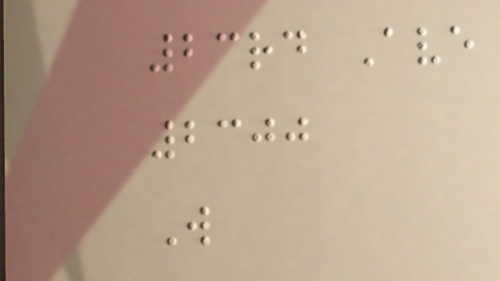23rd Ave
2300
W
